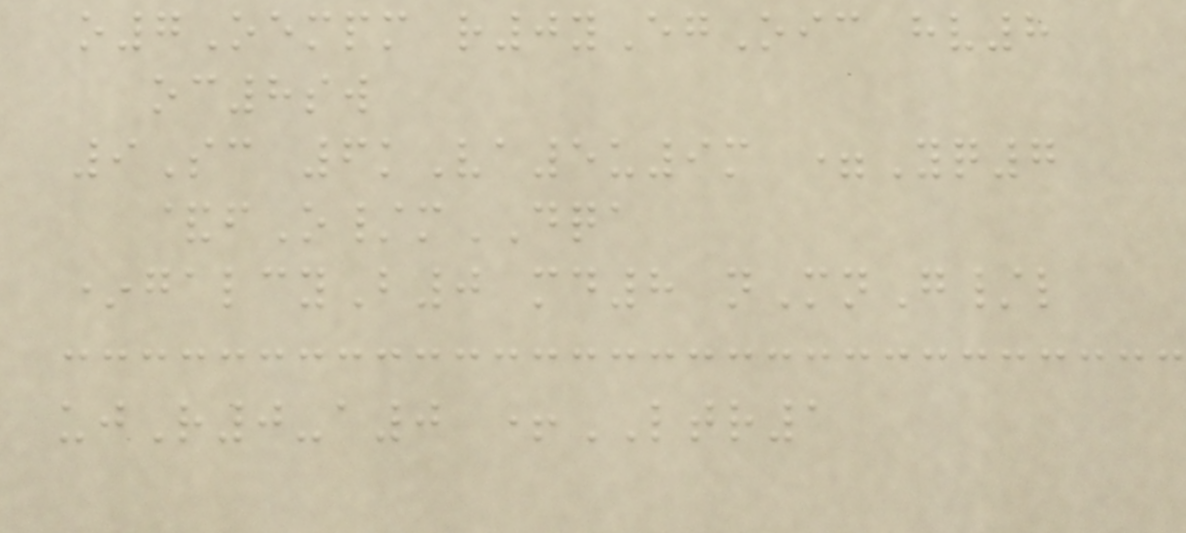o7Oempm r0yEgOic hv8
oc8sw
9Sc 6kVa5u9m =Yq7
&fO/mDQA
*galcyB0 md8 nMnG/l
ujR0-a0 +LTR1
